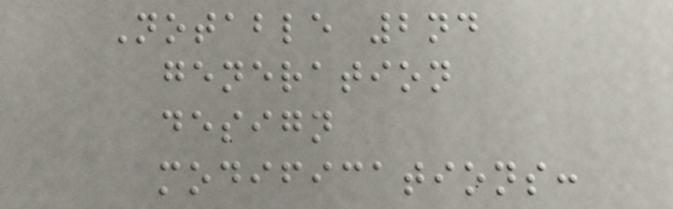Notable 2nd
generation
design
modifications:
